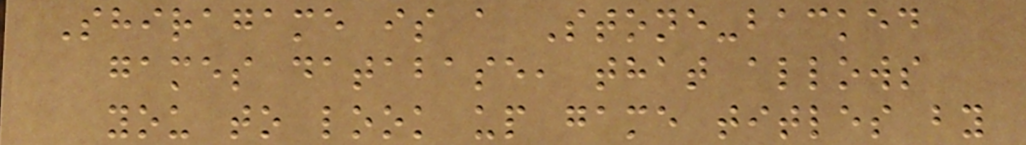Shiragame is a Stone-backed
games database, that allows
you to look up game titles by
